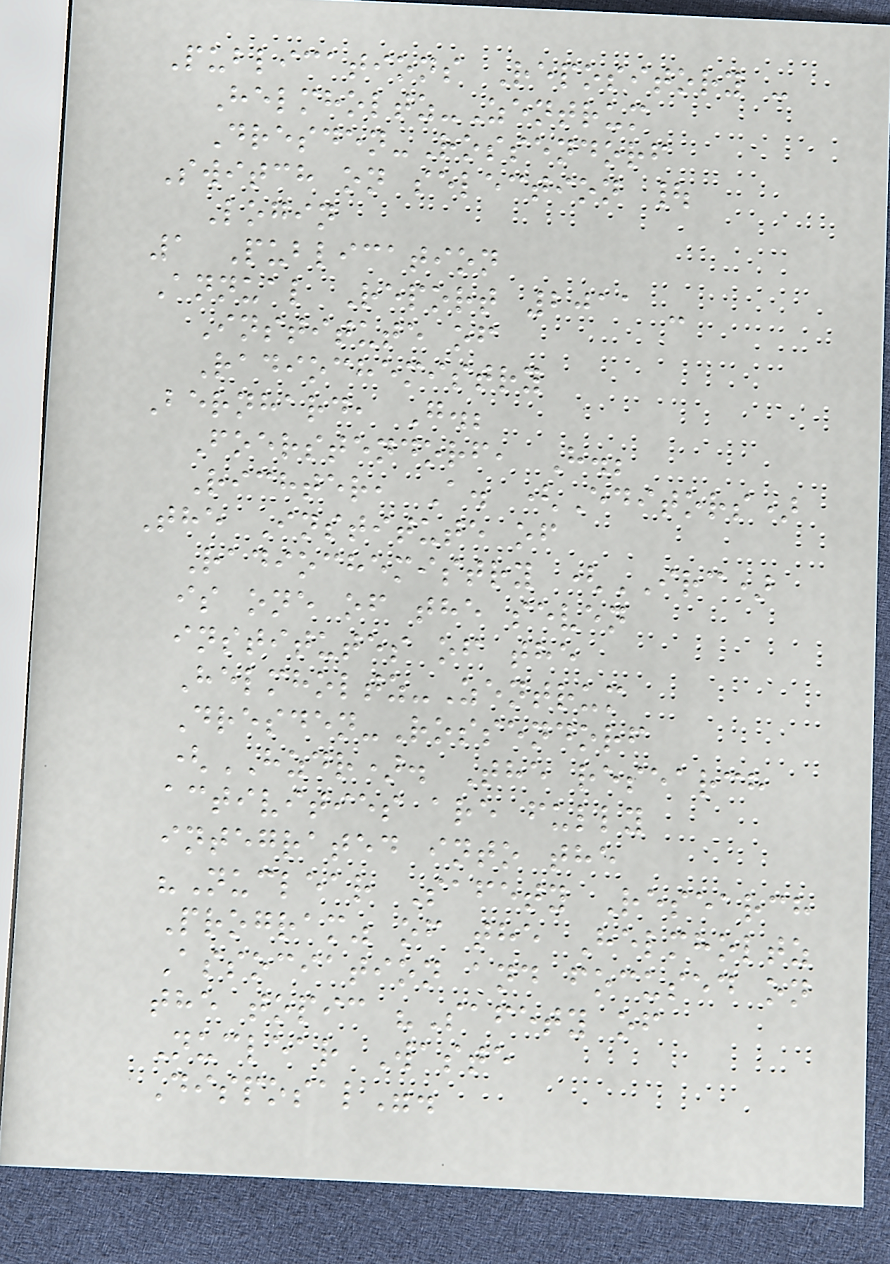Publications Repository -
Helmholtz-Zentrum
Dresden-Rossendorf
Switch on selection |
Login
1 Publication
Annual Report 2011 -
Institute of
Radiochemistry
Bernhard, G.;
Foerstendorf, H.;
Richter, A. (Editors)
The Institute of
Radiochemistry (IRC)
is one of the seven
institutes of the
Helmholtz-Zentrum
Dresden-Rossendorf
(HZDR). The research
activities are fully
integrated into the
"Nuclear Safety Research
Program" of the Helmholtz
Association and focused on
the topic "Safety of
Nuclear Waste
Disposal".
